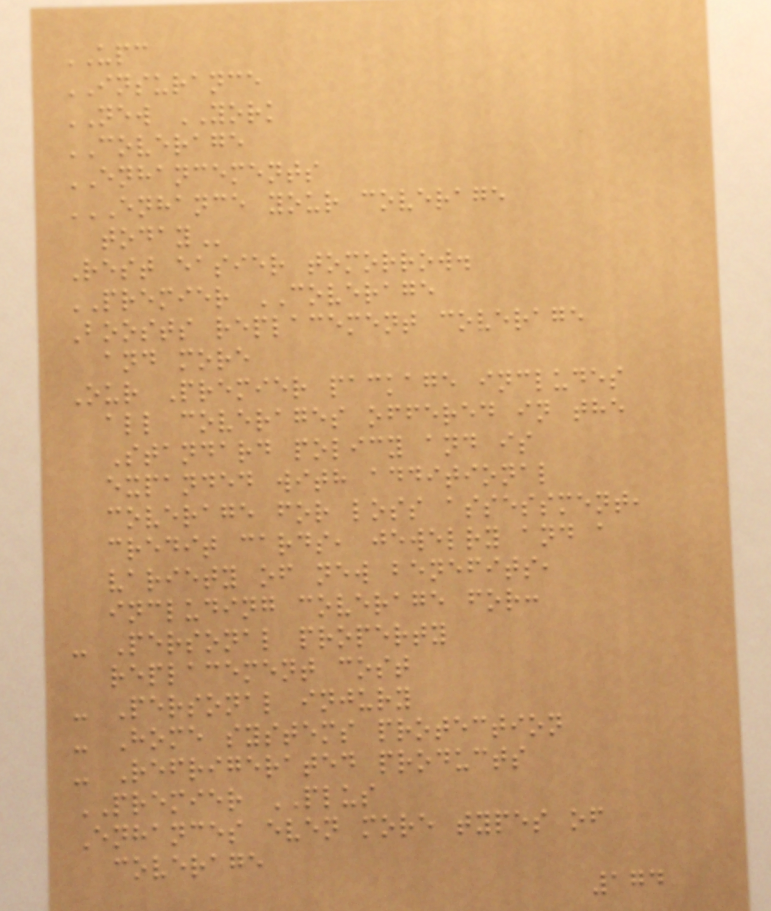UPC
INSURANCE
NEW YORK
COVERAGE
ENHANCEMENTS
ENHANCE YOUR COVERAGE
TODAY
Rest easier tomorrow.
PREMIER COVERAGE
Boosts replacement coverage
and more
Our Premier package includes
all coverages offered in the
Standard policy and is
expanded with additional
coverage for loss assessment,
credit cards, jewelry and a
variety of new benefits,
including coverage for:
- Personal property
replacement cost
- Personal injury
- Home systems protection
- Refrigerated products
PREMIER PLUS
Enhances even more types of
coverage
174
